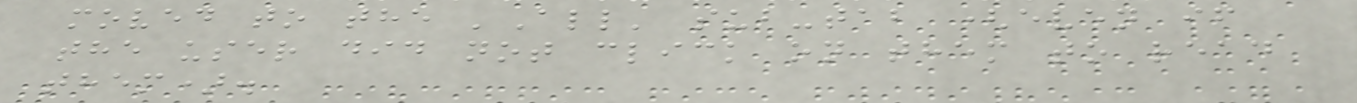moved to the 'All' sub-tab (even if
the user did not click on them to read
them).
